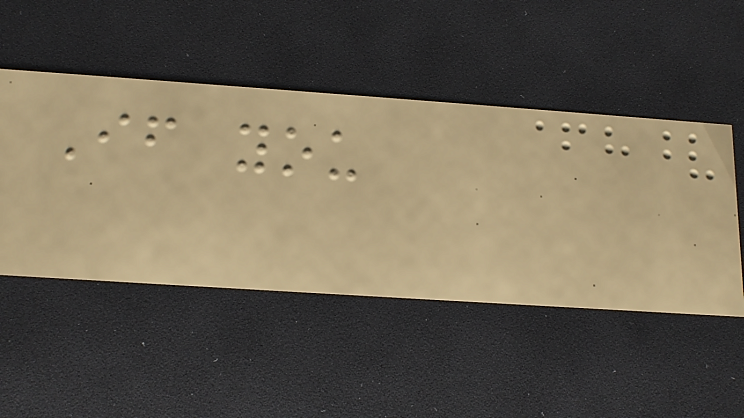If you
